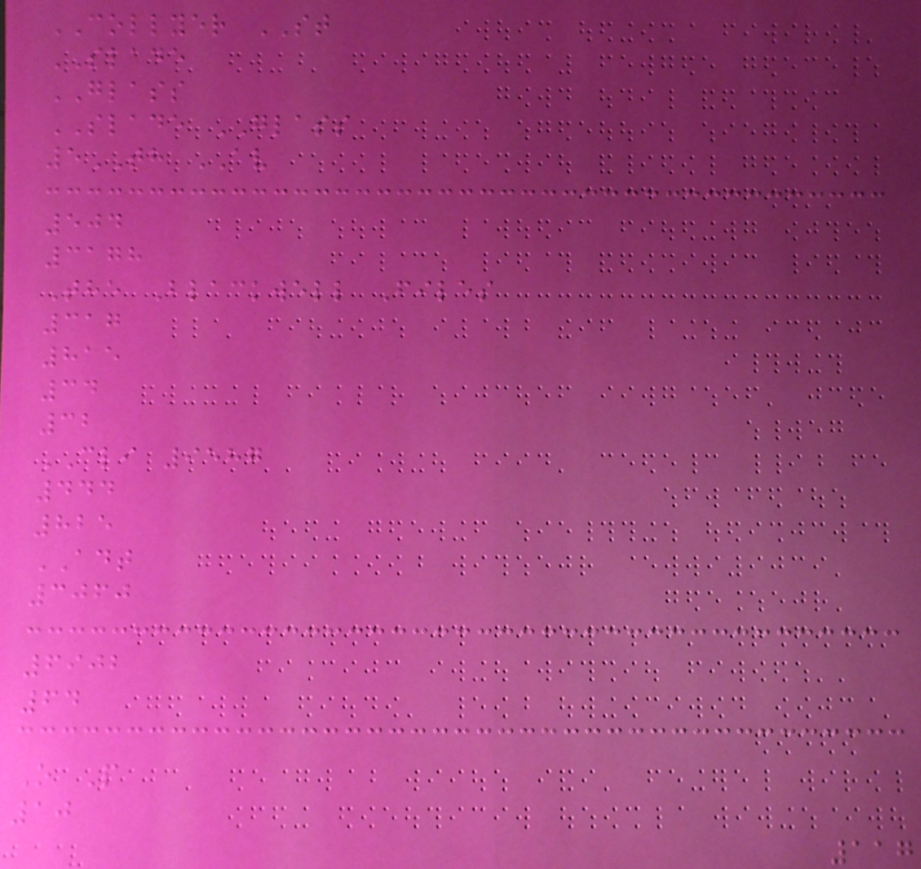COLLYER ST
SLADE
GLASS
SLADE GLASS
5TH AV
504
3178
The Blackwell Files
317
815
34
32
CLI 9587
444
825
ADT
3060
6902
64
O P
10
117
